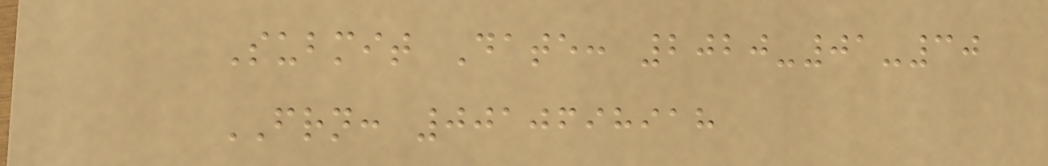Submit Date: 2020-01-30
FRN: 0010698918
